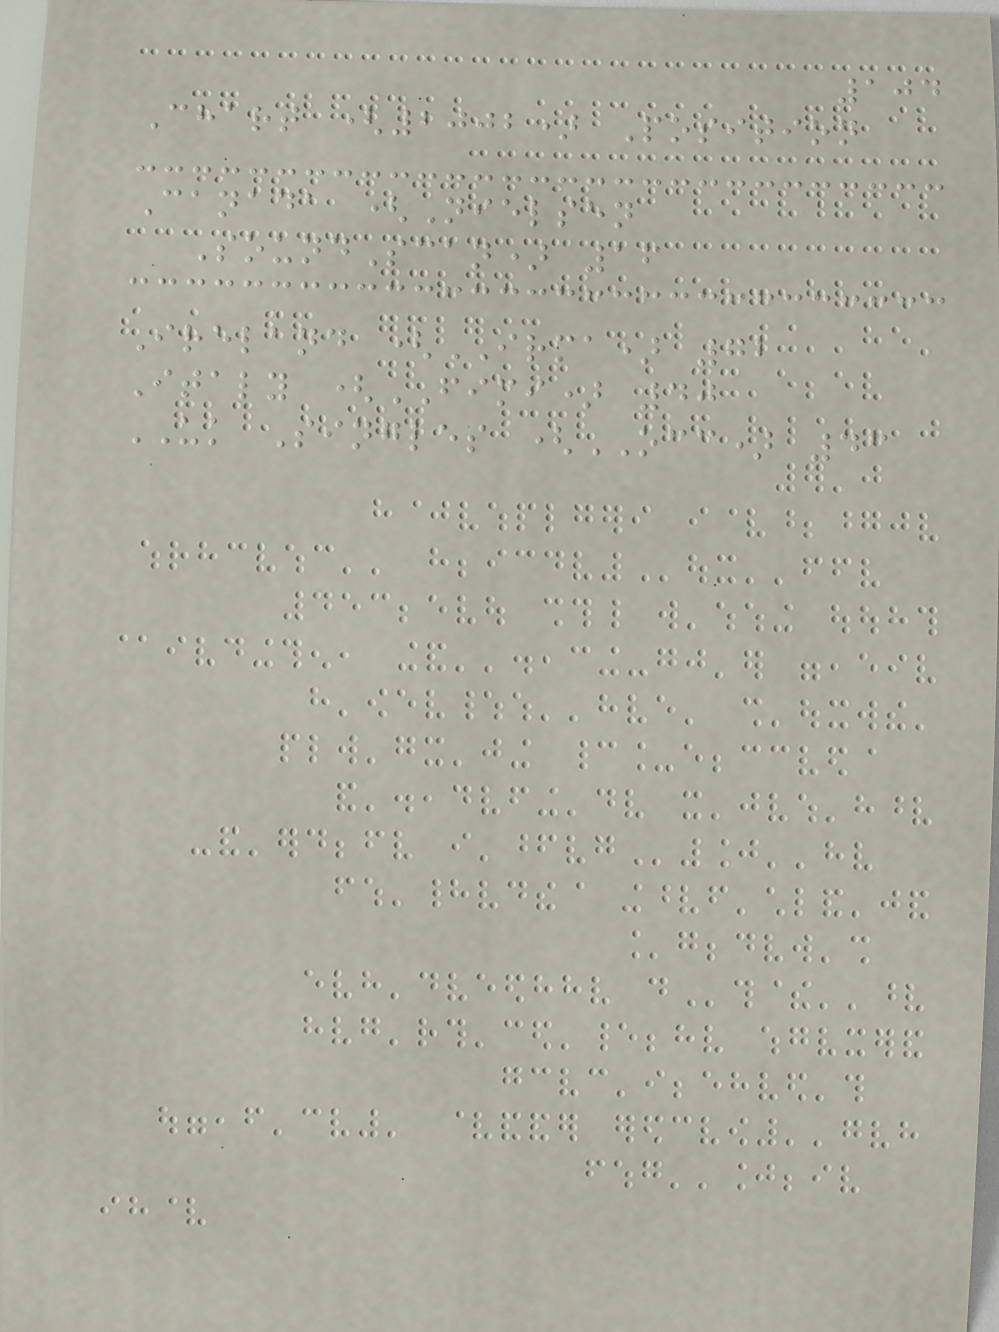104
Chart (2002) Position
Canada (Nielsen
SoundScan) 16
Ireland (IRMA) 72
Italy (FIMI) 40
UK Singles (OCC) 43
